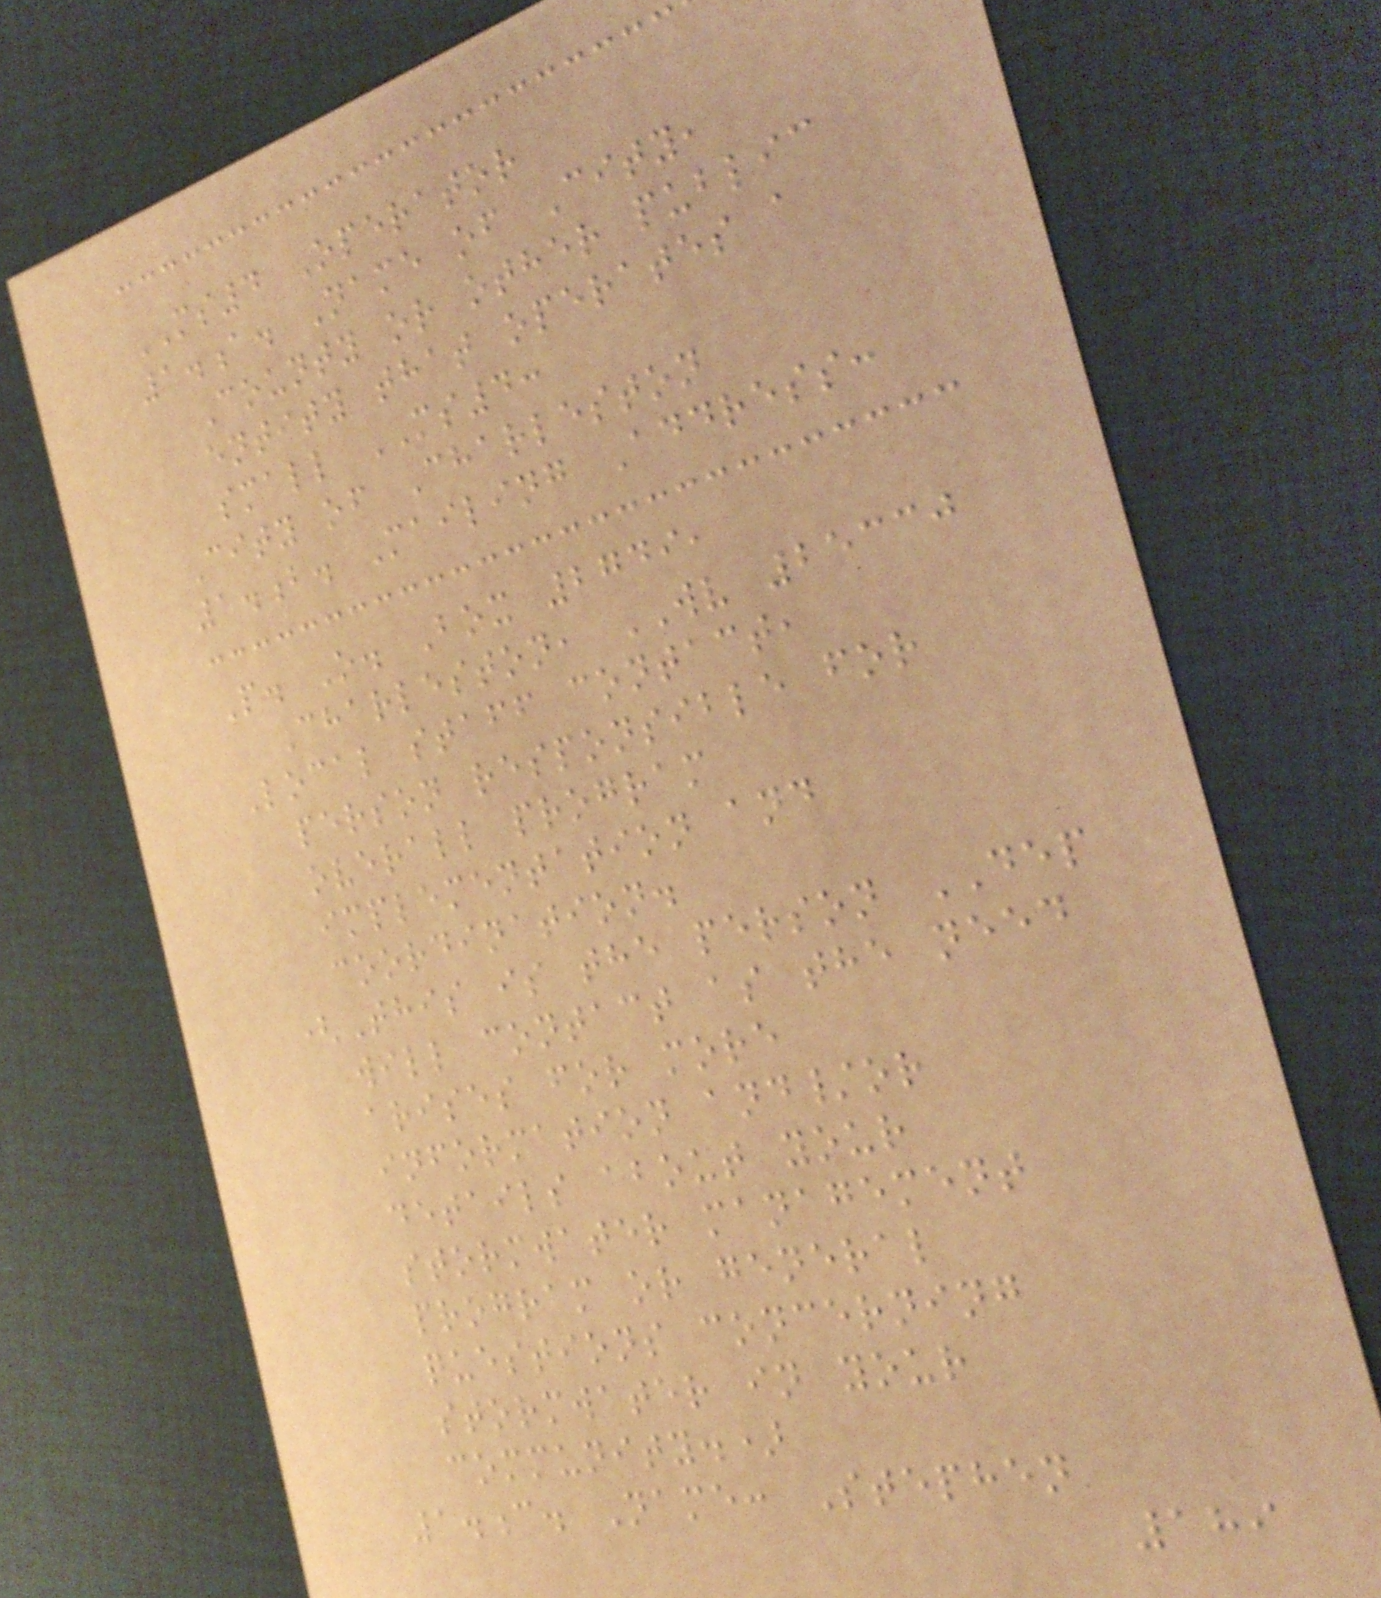MS4 Operator
1.a. Name of City,
County or other public
entity that operates a
small MS4:
City of Charleston
1.b. Mailing Address:
P. O. Box 2749,
Charleston, WV 25330
Local staff contact,
person responsible for
overall program
implementation and
coordination.
(This is the person DEP
will contact as the need
arises for more
information and/or
details about your
stormwater management
program or general
questions concerning
stormwater in your
community.)
1.c. Name: Stephen
189
